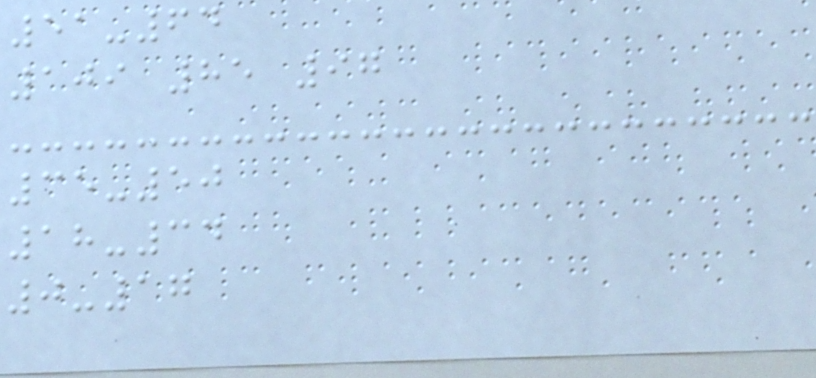51-64
109 85 97
35-50
18-34
0-17
